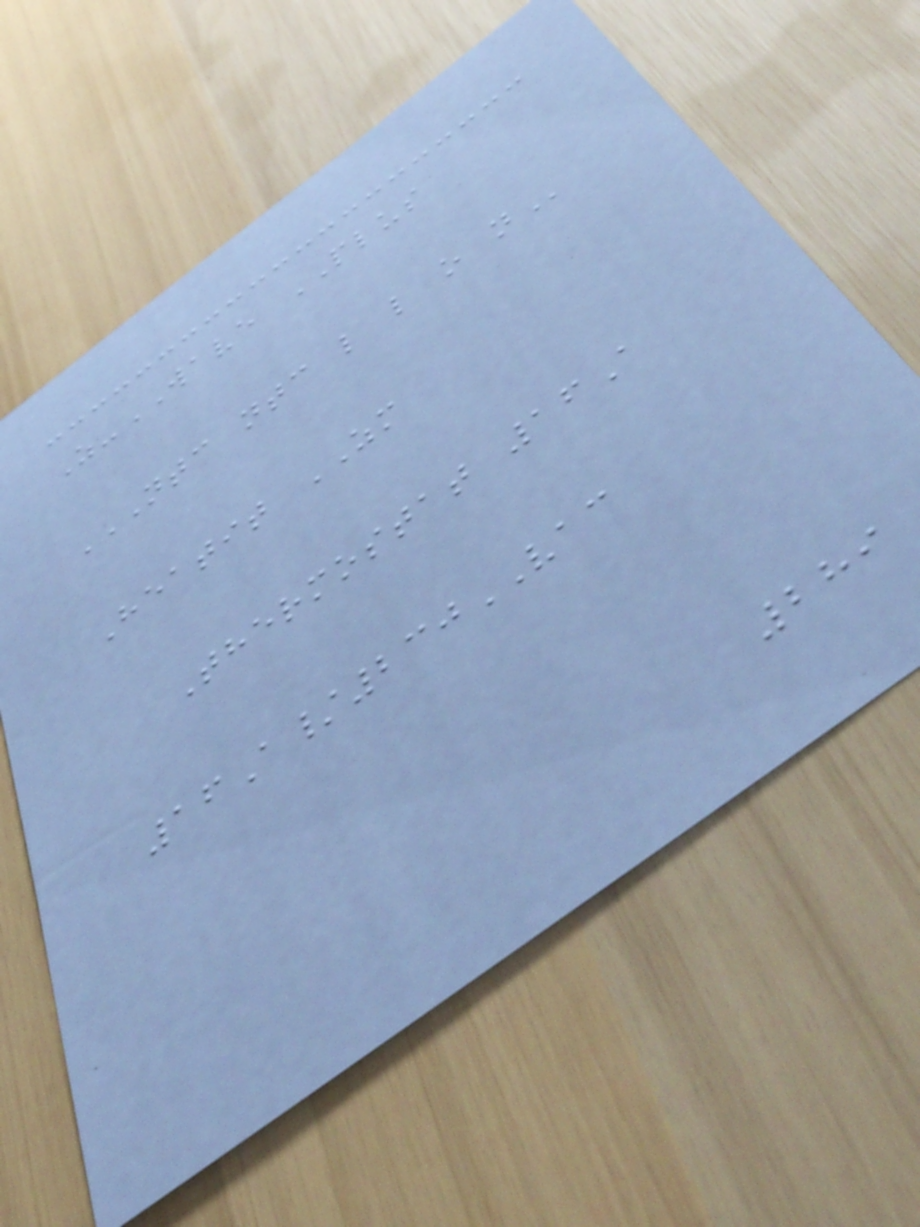Z-WAVE PLUS
NTC NTC L L O N
Heatit ZM
Thermostat 16A
16A/230VAC
289
